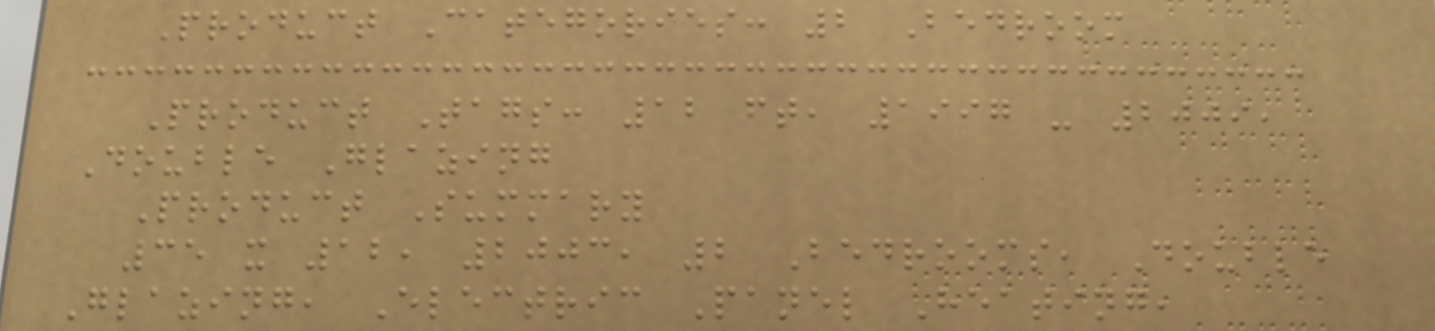Product Categories: 2 Bedroom
Product Tags: 12 ft, 1997 - 2009,
Double Glazing
Product Summary
35 x 12, 2003, 2 Bedrooms, Double
Glazing, Electric Panel Heating,
